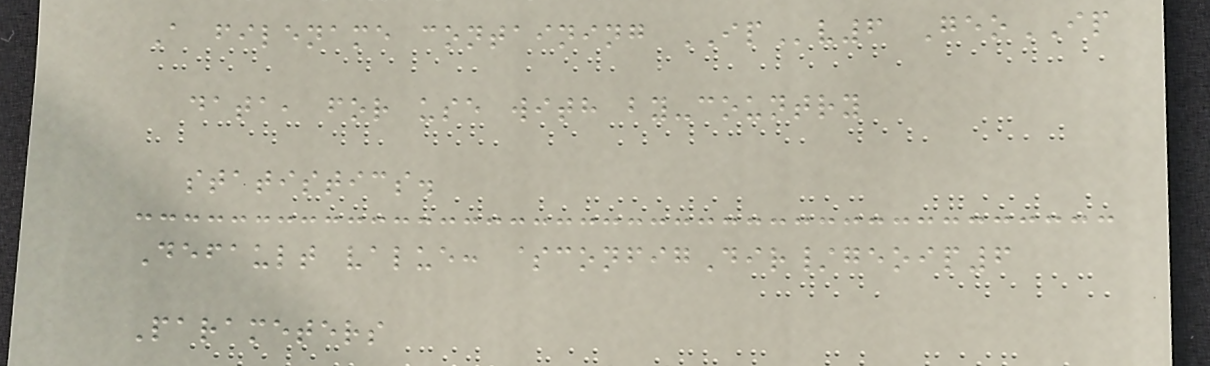A filename containing IPv6 GeoIP
data, for use with by-country
statistics.
Default value: $configDir/geoip6
Parameters
